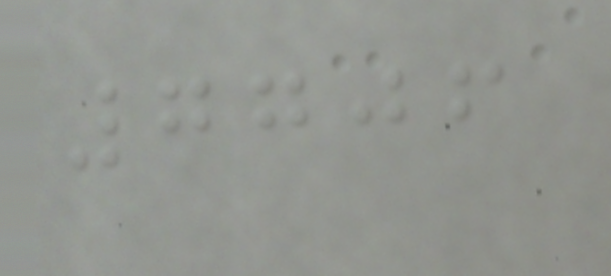7706
